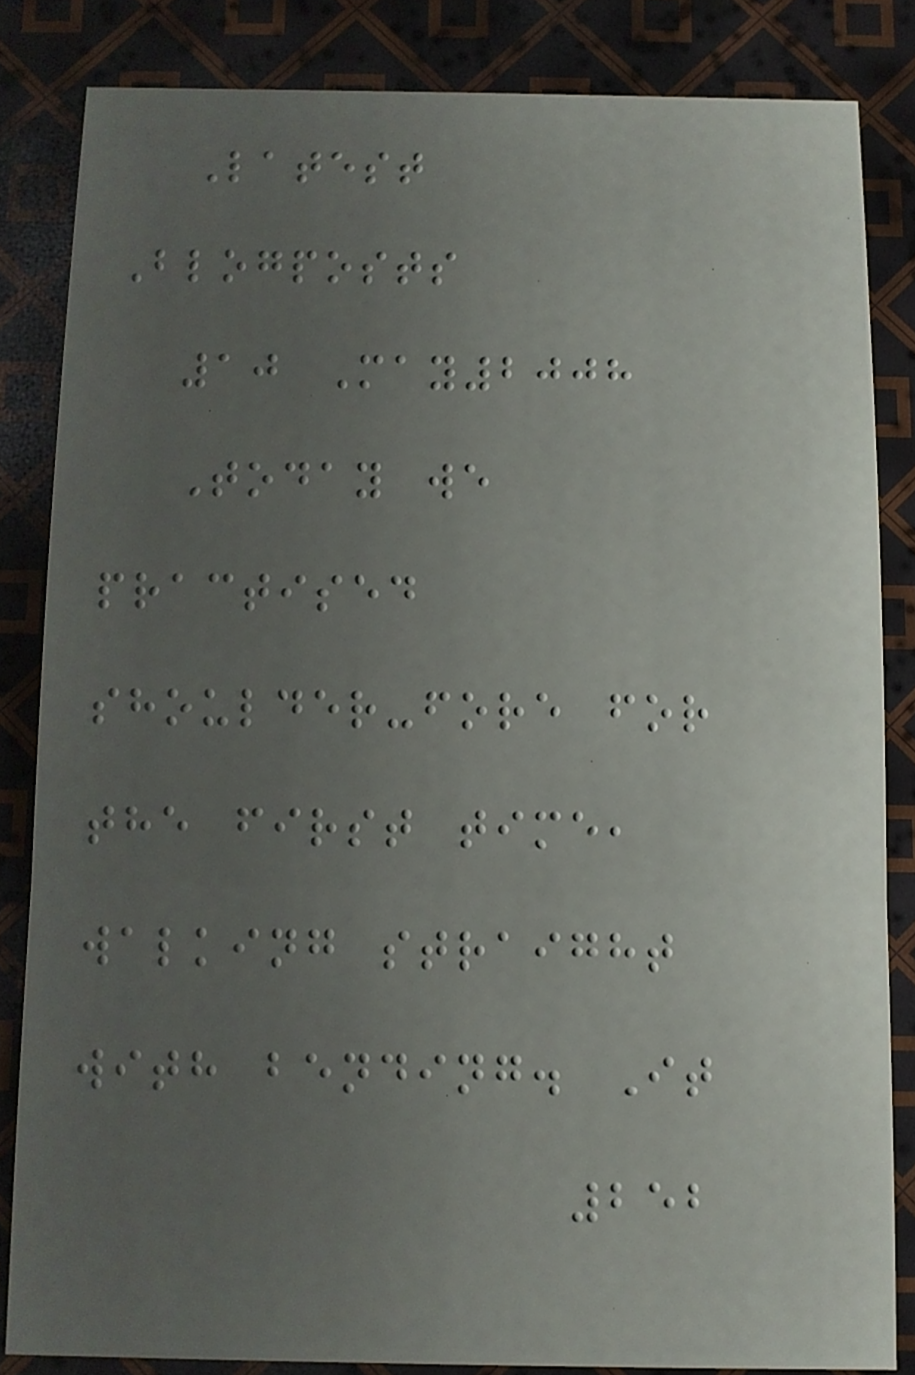Latest
Blogposts
10 May2008
Today we
practised
shoulder-fore for
the first time,
walking straight
with bending. It
252
